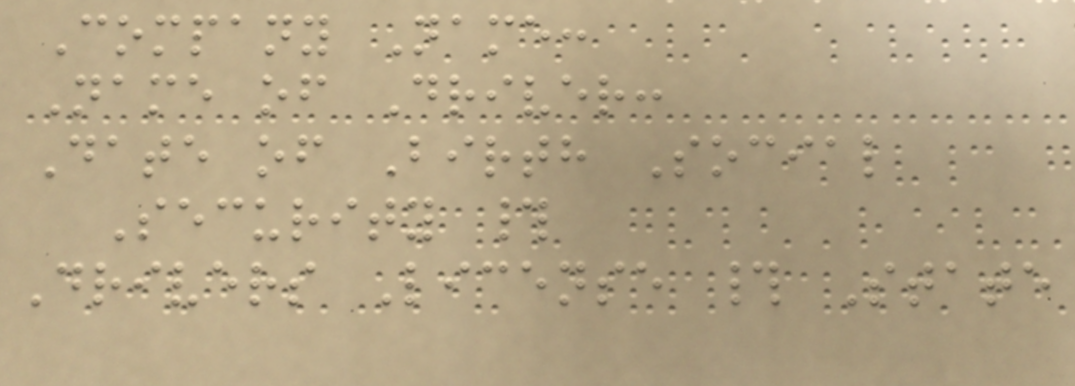Company Name:
Name of Driver:
Date of Birth Social
Security #
Drivers License # State
